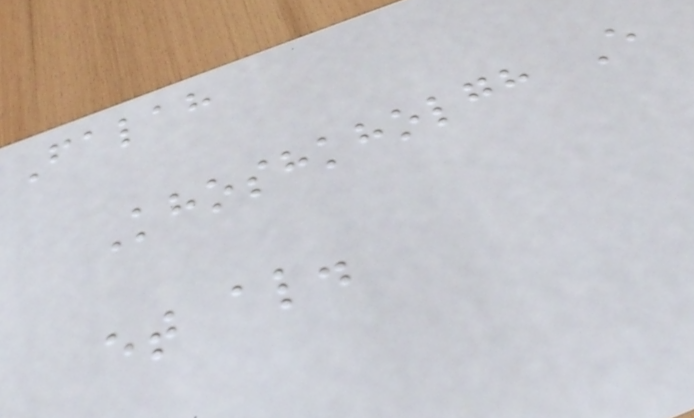Falah
Khoshkholgh E
et al.
